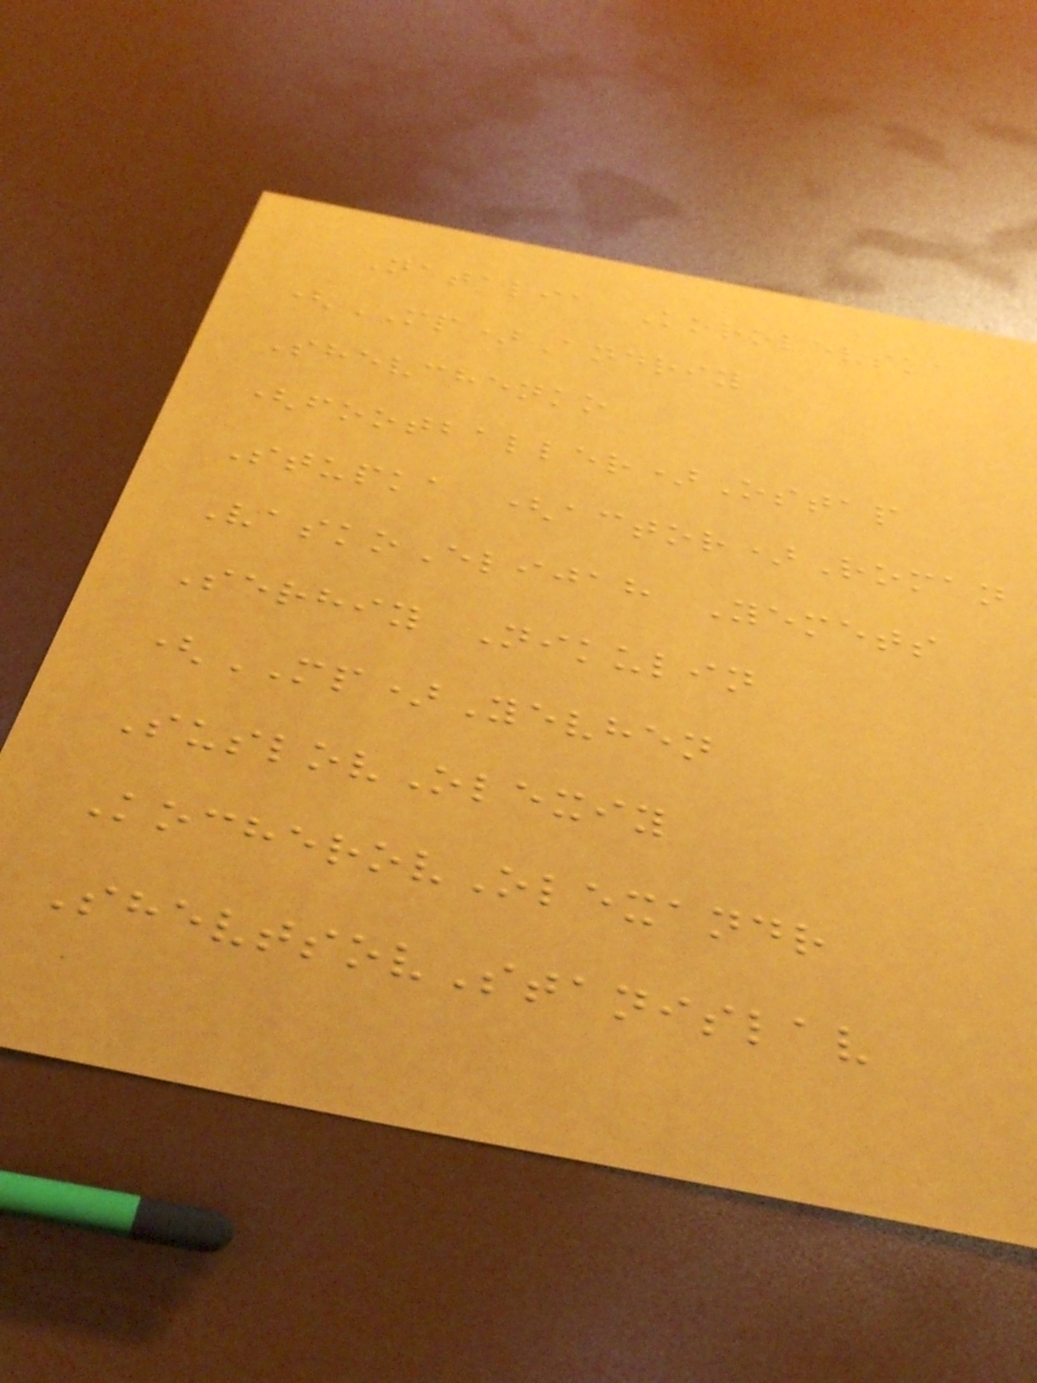Natalia Korolevska
(MP)Andriy
Shevchenko
(footballer)Ostap
Stupka (actor)Roman
VaskoElijah Yemets
Serhiy Nikulin
(MP)Yevhen
SuslovOlexiy
KocherovOlexandr
ShevtsovStanislav
